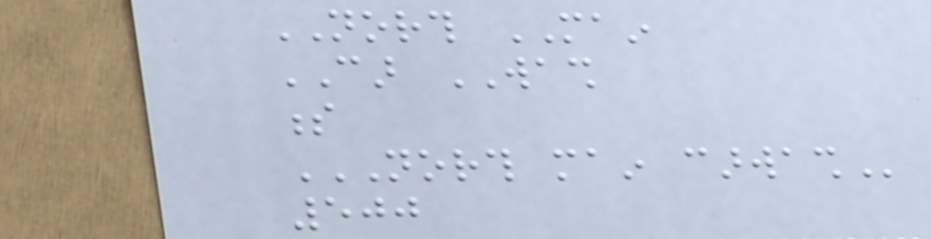NORTH MAIN
CAR WASH
s
NORTH MAIN CARWASH
500
